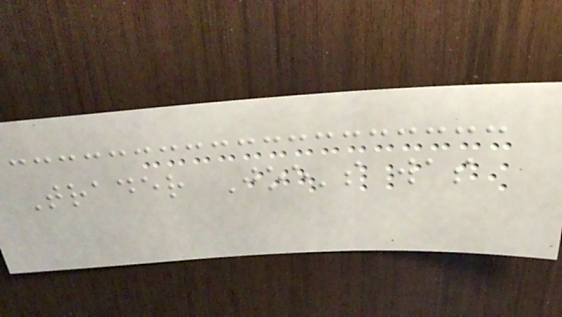Trader Joe's was
